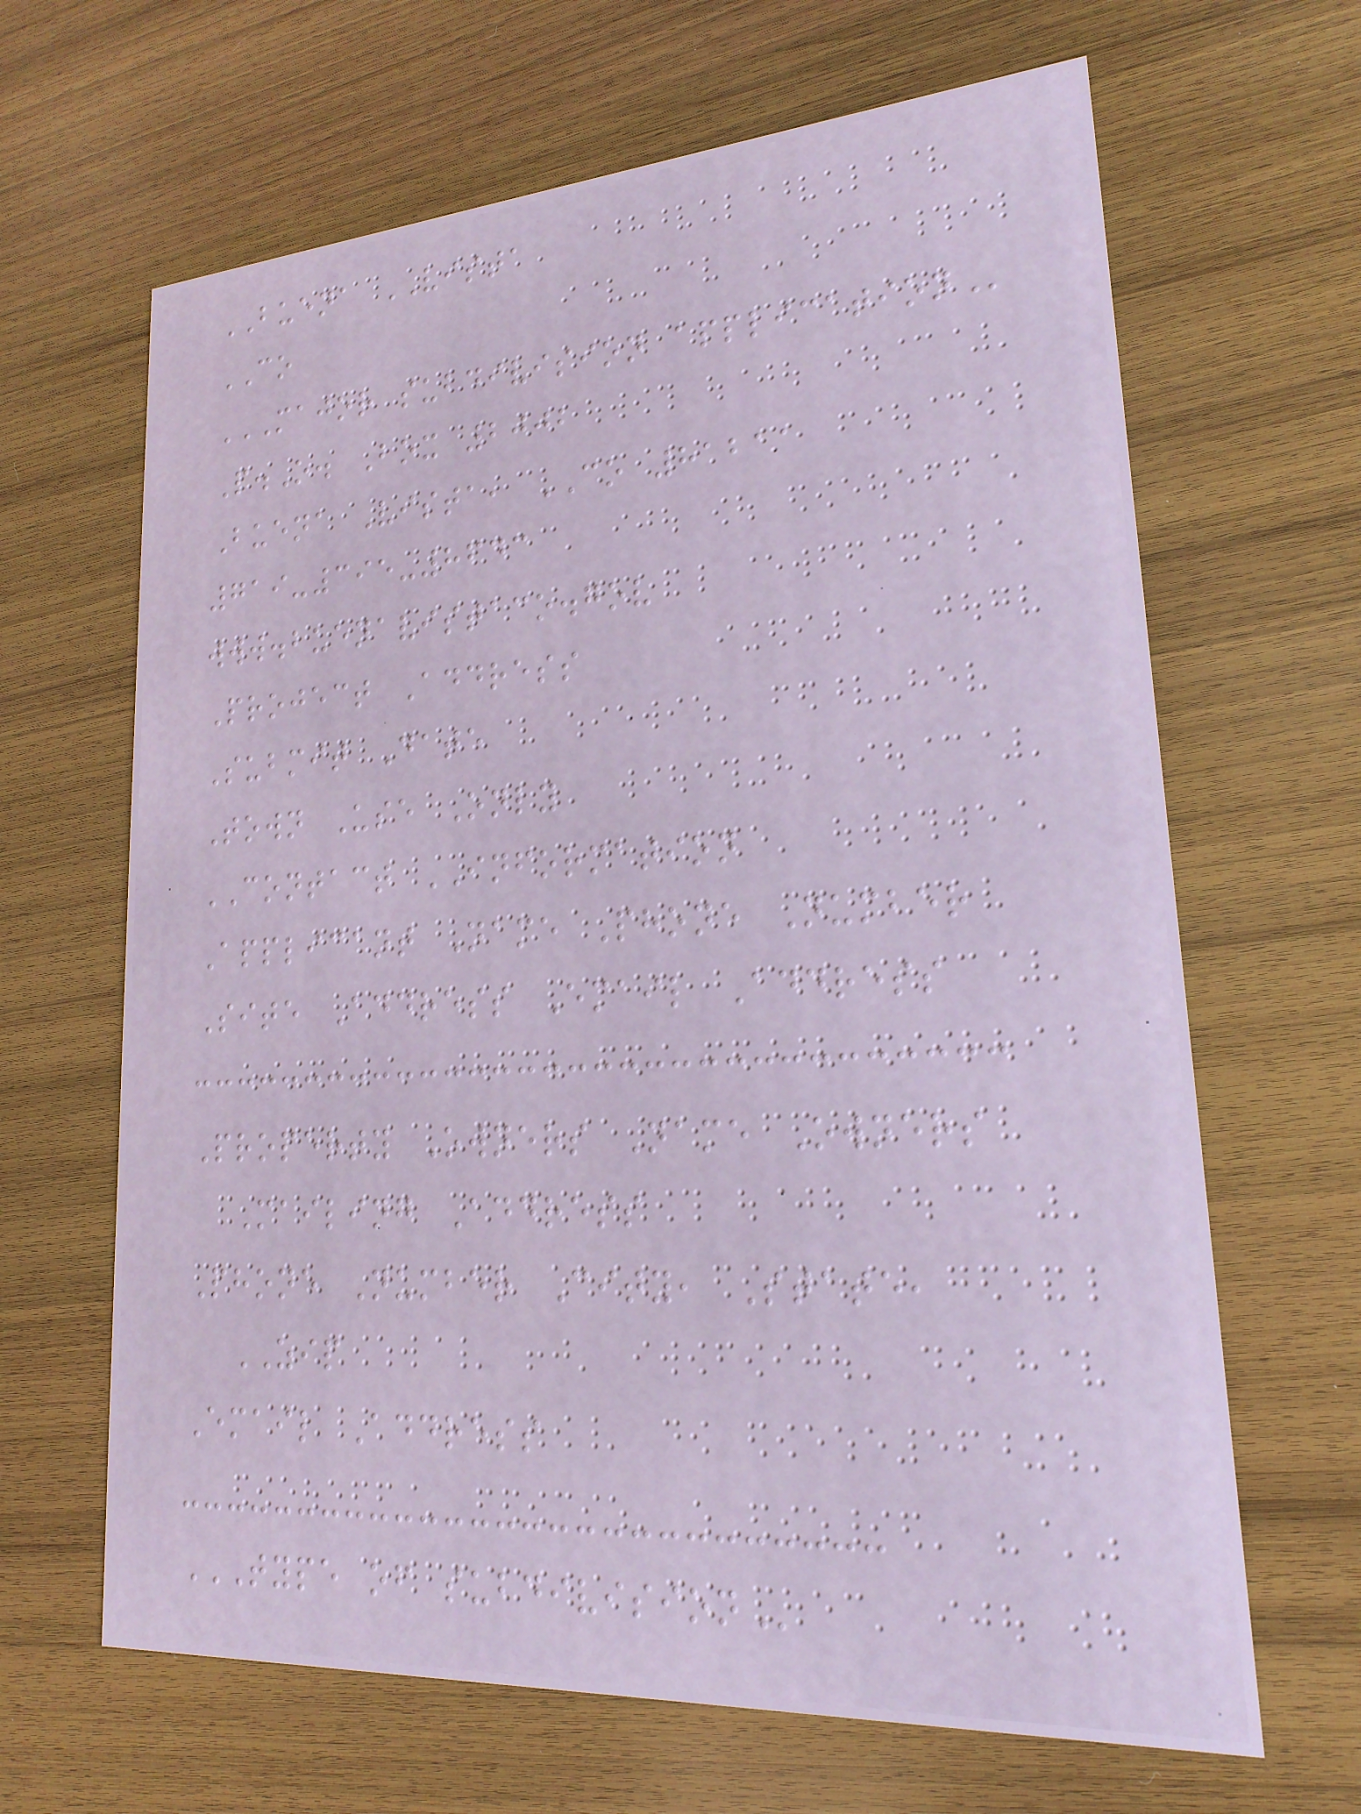BUENA VISTA
CO
MAJOR SUBDIVISION APPLICATION
P.O. Box 2002
Buena Vista, CO 81211
719-395-8643
www.buenavistaco.gov
Project Address
Submit Date
Town Use Only
CONTACT INFORMATION
Applicant Name Phone Number
Site Address Email Address
Property Owners Name Owners
Mailing Address
Phone Number City, State,
ZIP
Email Address
TYPE OF SUBDIVISION
